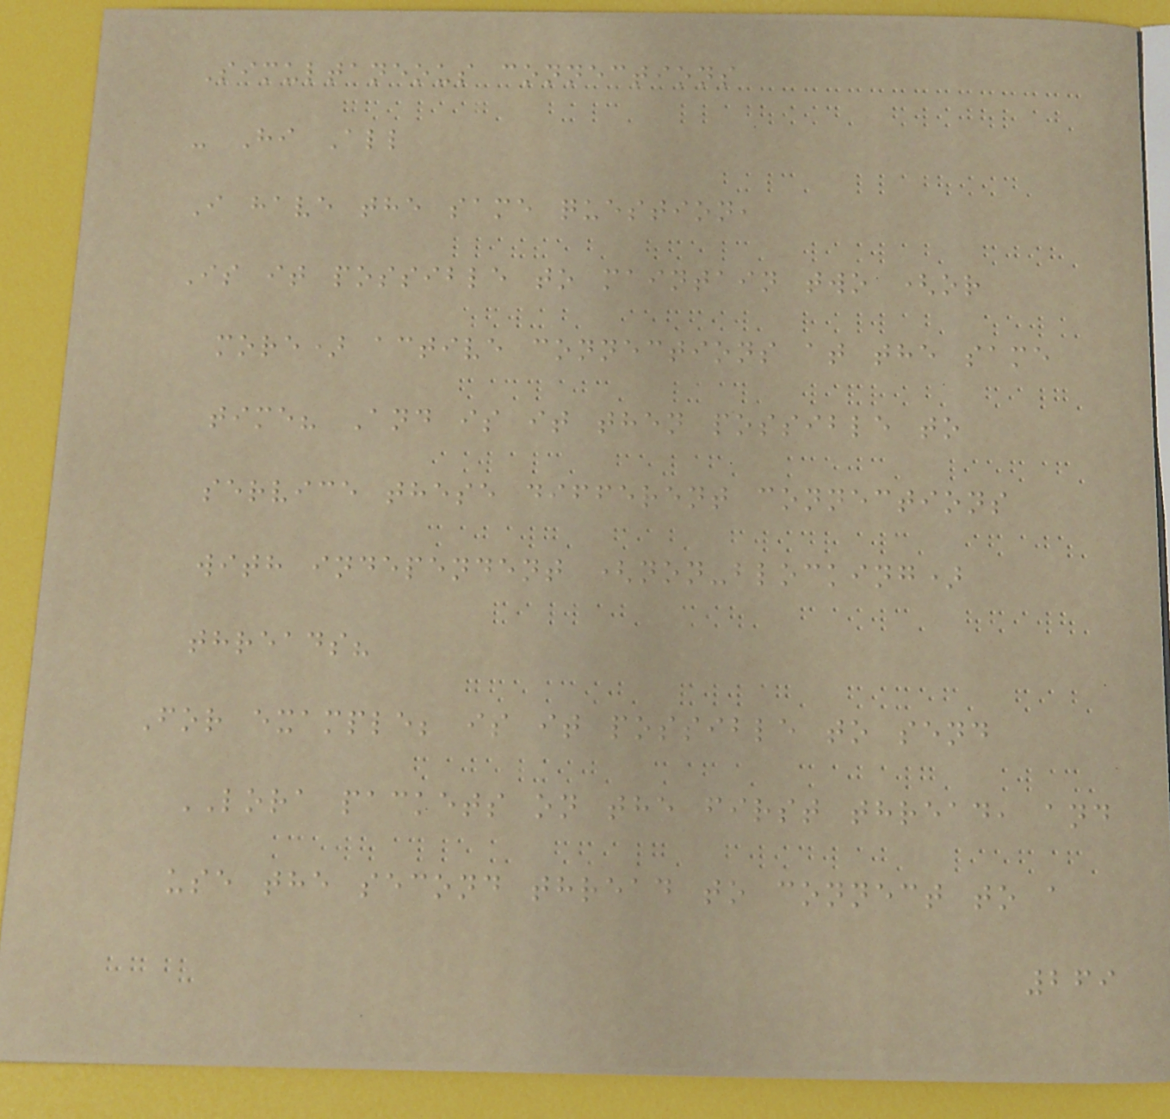Simultaneous connections
- Hi All
I have the same question,
Is it possible to maintain two (or
more) active connections at the same
time? And is it then possible to
service these different connections
with independent (non-blocking)
threads?
For example; is it possible to send
LORA packets on the first thread, and
use the second thread to connect to a
269
